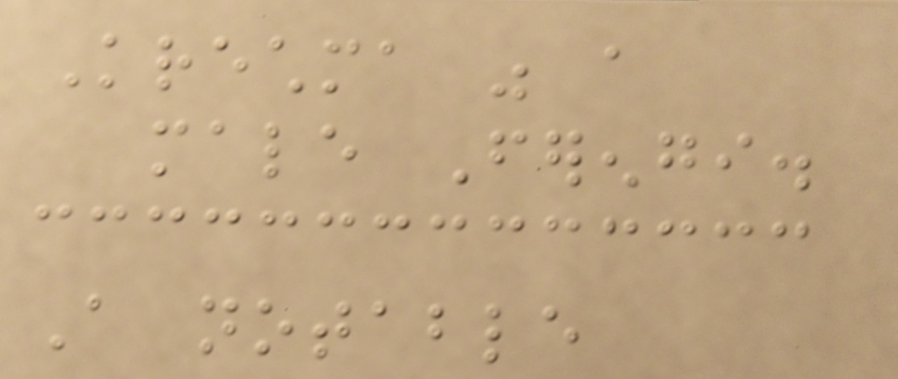Krechma was a
male Ferengi.
A notable
